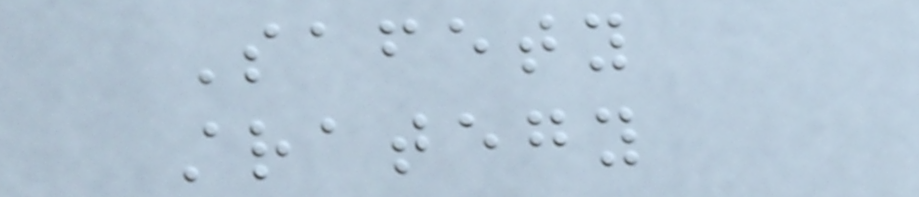Safety
strategy
